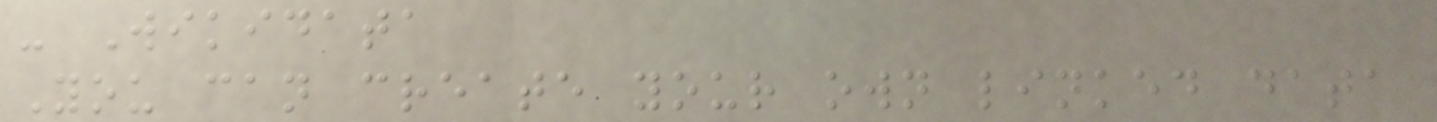- Wikidata
You can create your own linked data
